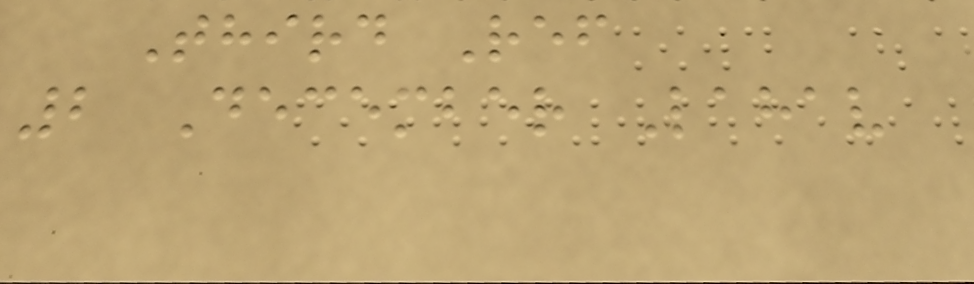Third Ref
2 December Lahav
